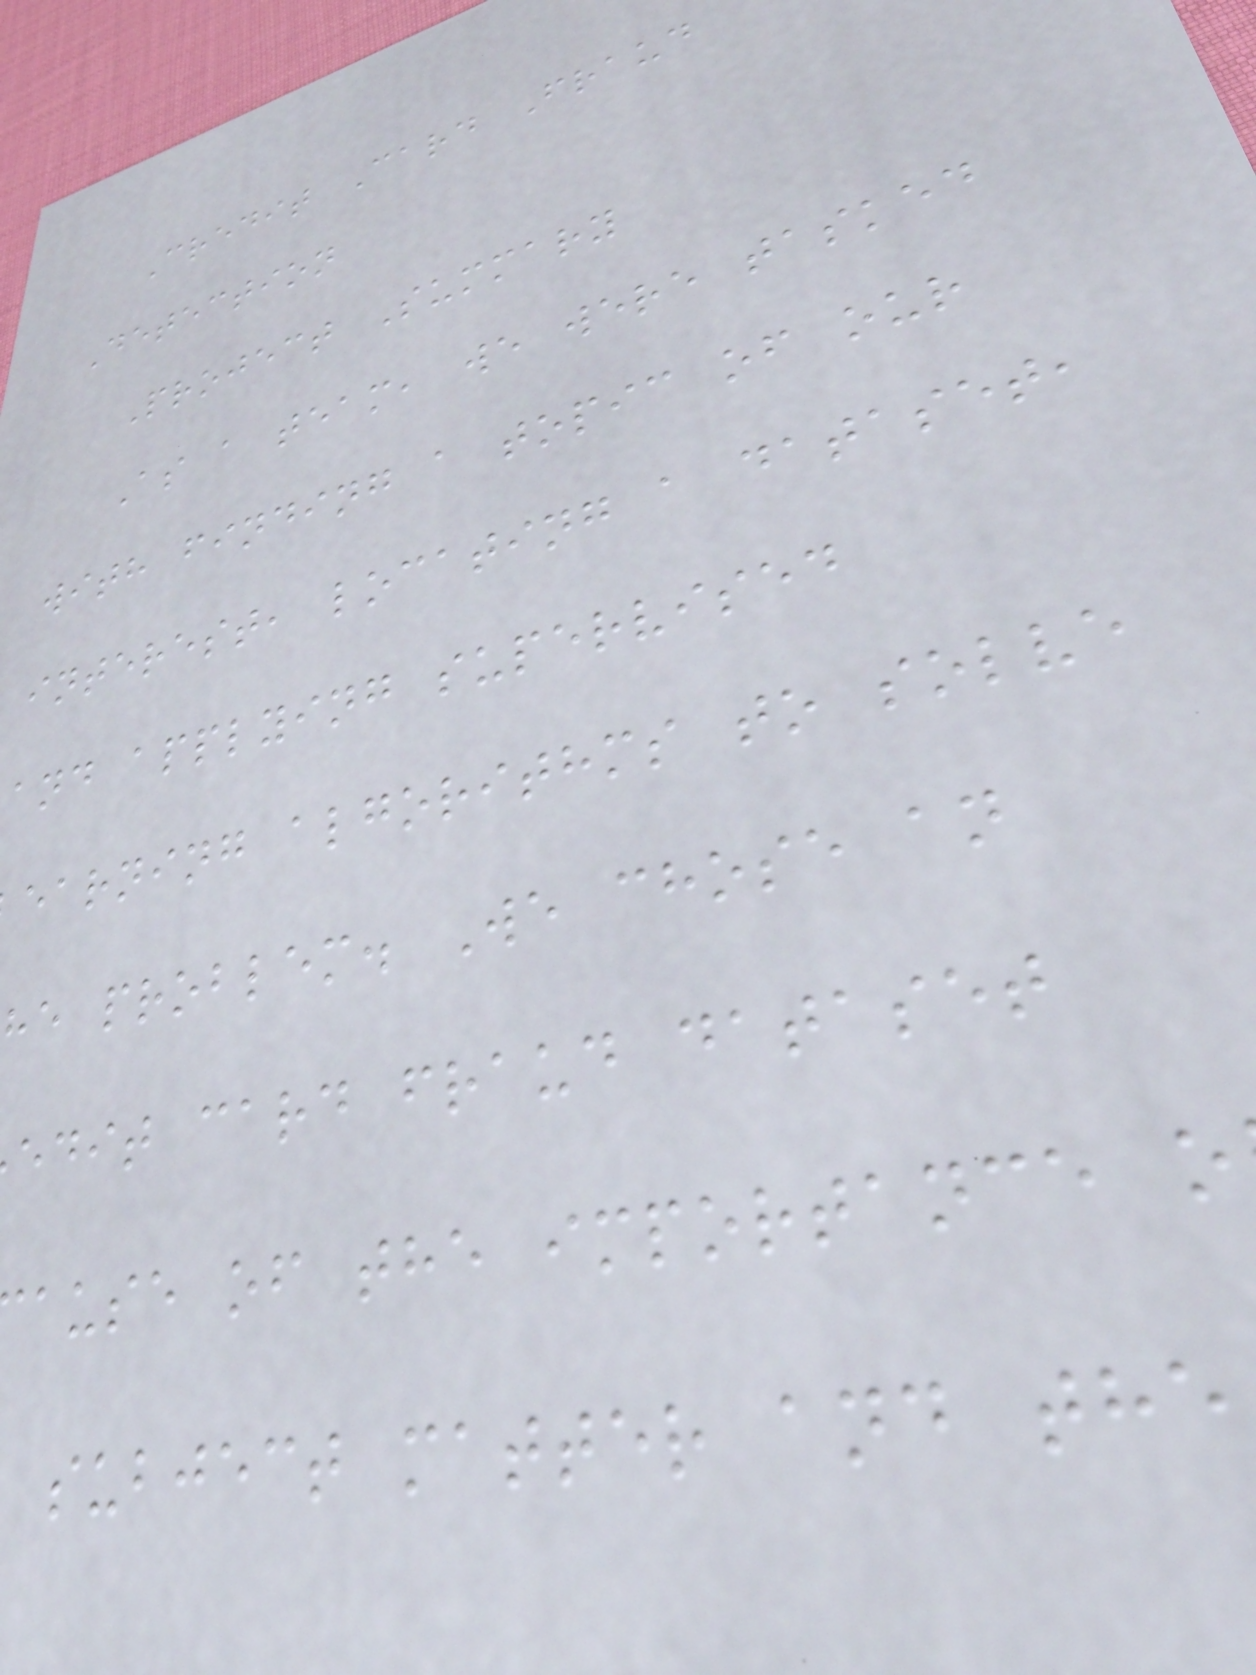Credit Card Fraud
Detection
Project Summary
As a team, we were tasked
with finding a topic of our
interest, locating a dataset,
and applying supervised
earning algorithms to solve
he problem. We chose an
edit card fraud dataset
ause of the importance o
subject matter and the
